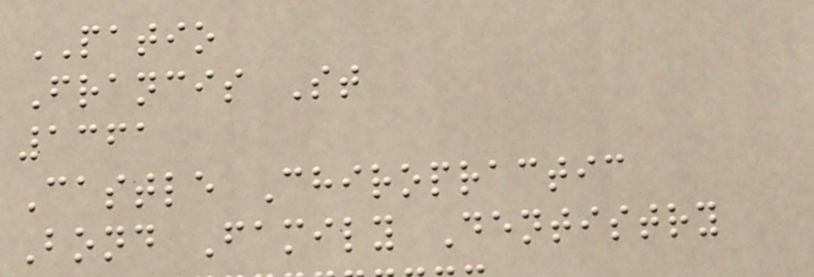PATIO
Francis St
1361
Castle Chiropractic
Bond Family Dentistry
